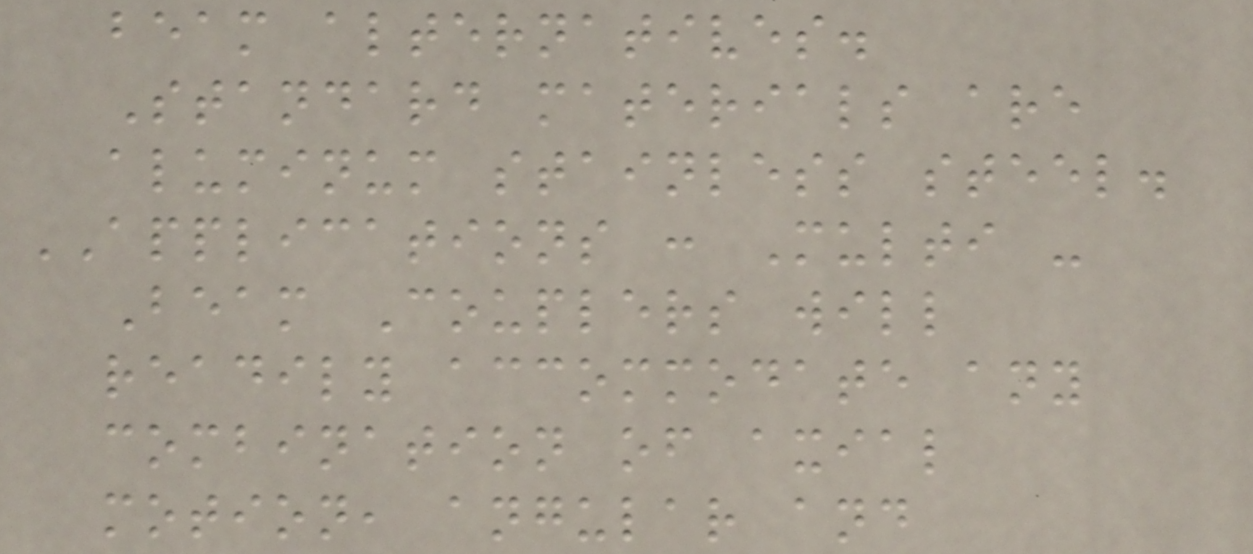beam alternatives.
Standard materials are
aluminum stainless steel.
APPLICATIONS : Multi -
Beam Couplers will
readily accommodate any
combination of axial
motion, angular and
